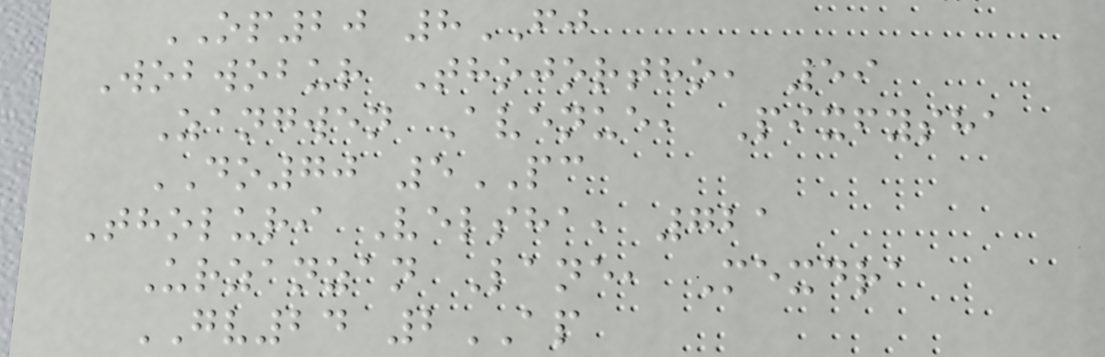OP20 8FJ
Wobwobur Thojortho, 59
Zangwen Avenue, Pixfysha
DO70 5PC
Tholuri Velsha, 721
Urzanzan Lane, Mexdra
GV24 2AP
